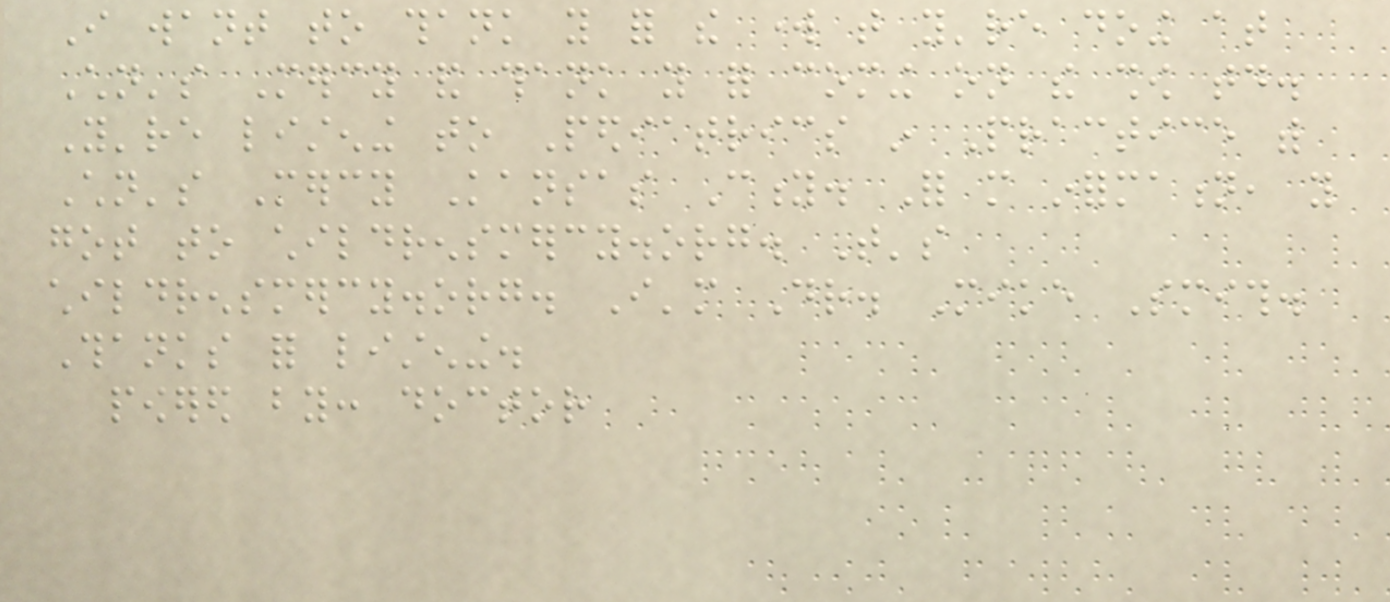I want to thank you for the work that you're doing at
Children's Mercy and thank you for coming on the show today.
You're listening to Pediatrics in Practice with
Children's Mercy Kansas City. For more information, you
got to childrensmercy.org. That's
childrensmercy.org. I'm Dr. Mike Smith.
Thanks for listening.
powered by: doctor
